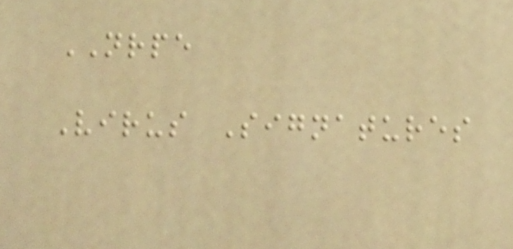NRPE
Virus Signatures
